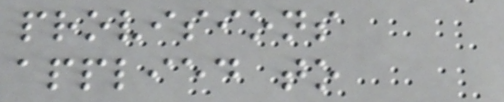provisions
applied to
